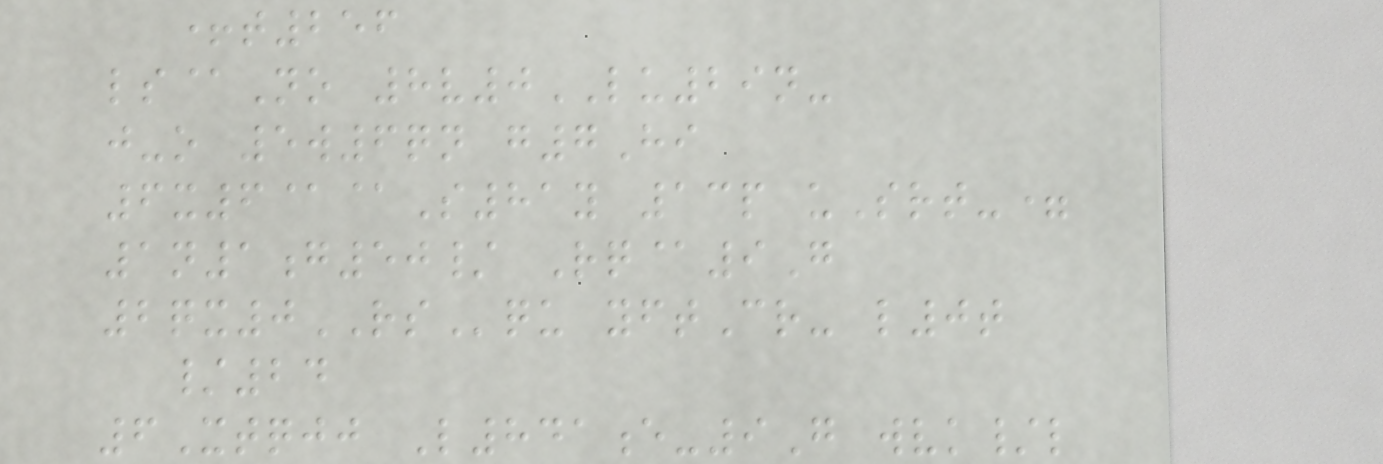+t256
ls@No 8v0LU29n-
j-o 5w6qn g7Hi
6x6@@S81y 13p uSrt-=
1n1g50/ Rq@9G
2qx0RSqu yftCr- l0t
/24
6Xtqjj L841e-9G wvk/l
